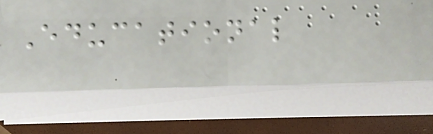Educational
